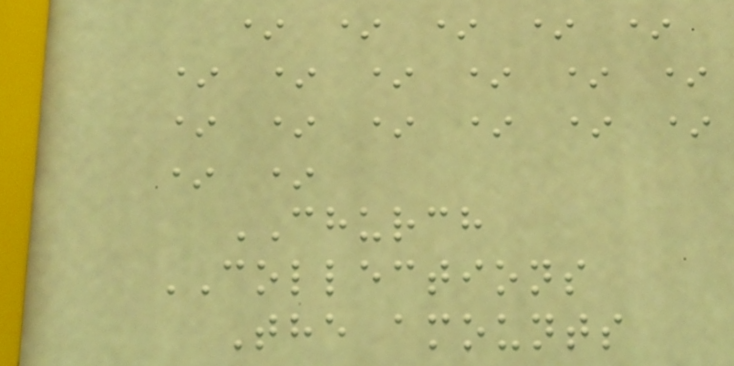* * * * *
* * * * * *
* * * * * *
* *
CHURCH
COLLECTIONS
The amounts
